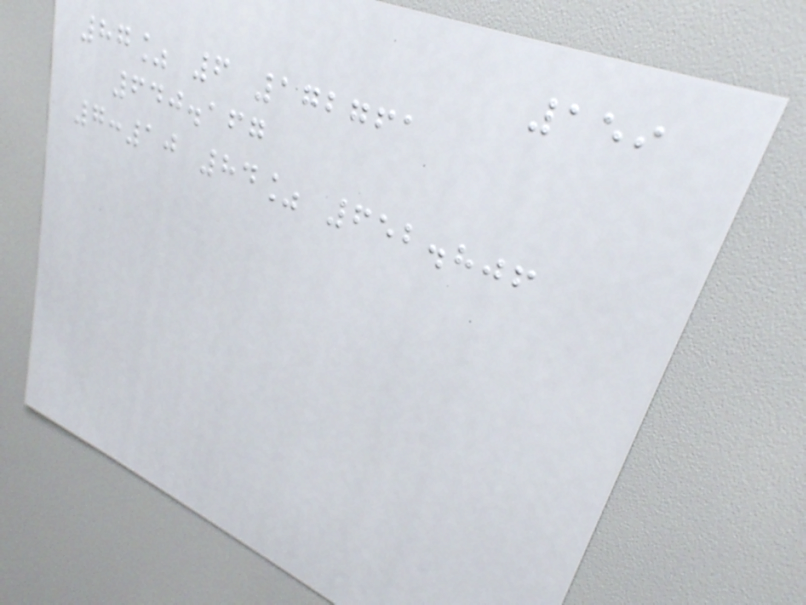159
87% 6 172761
640.167
7:10 84% 652.806
